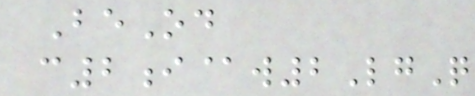BeOd
c2i@w2LgQ
